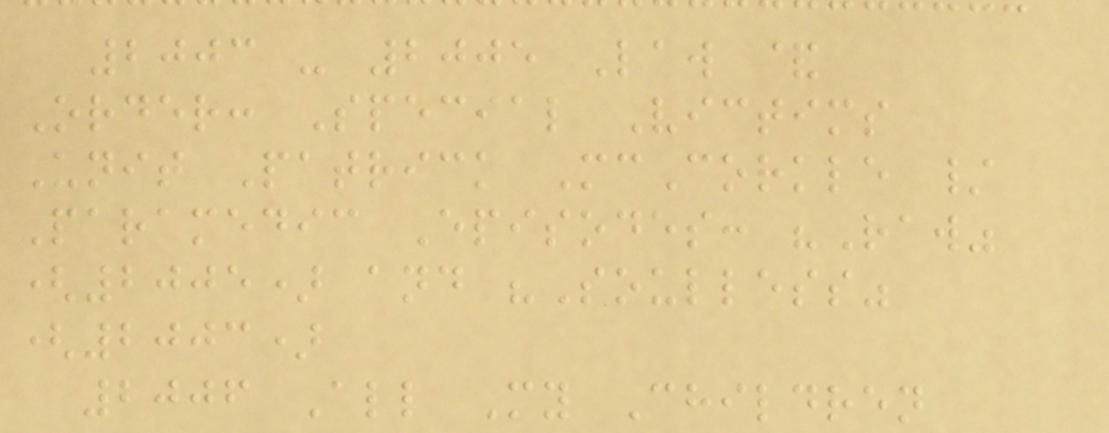2003 - 2005 Law &
Order: Special Victims
Unit Patrick McCorkle /
Paramedic Episodes: "Raw"
(2005) and "Soulless"
(2003)
2006 All My Children
